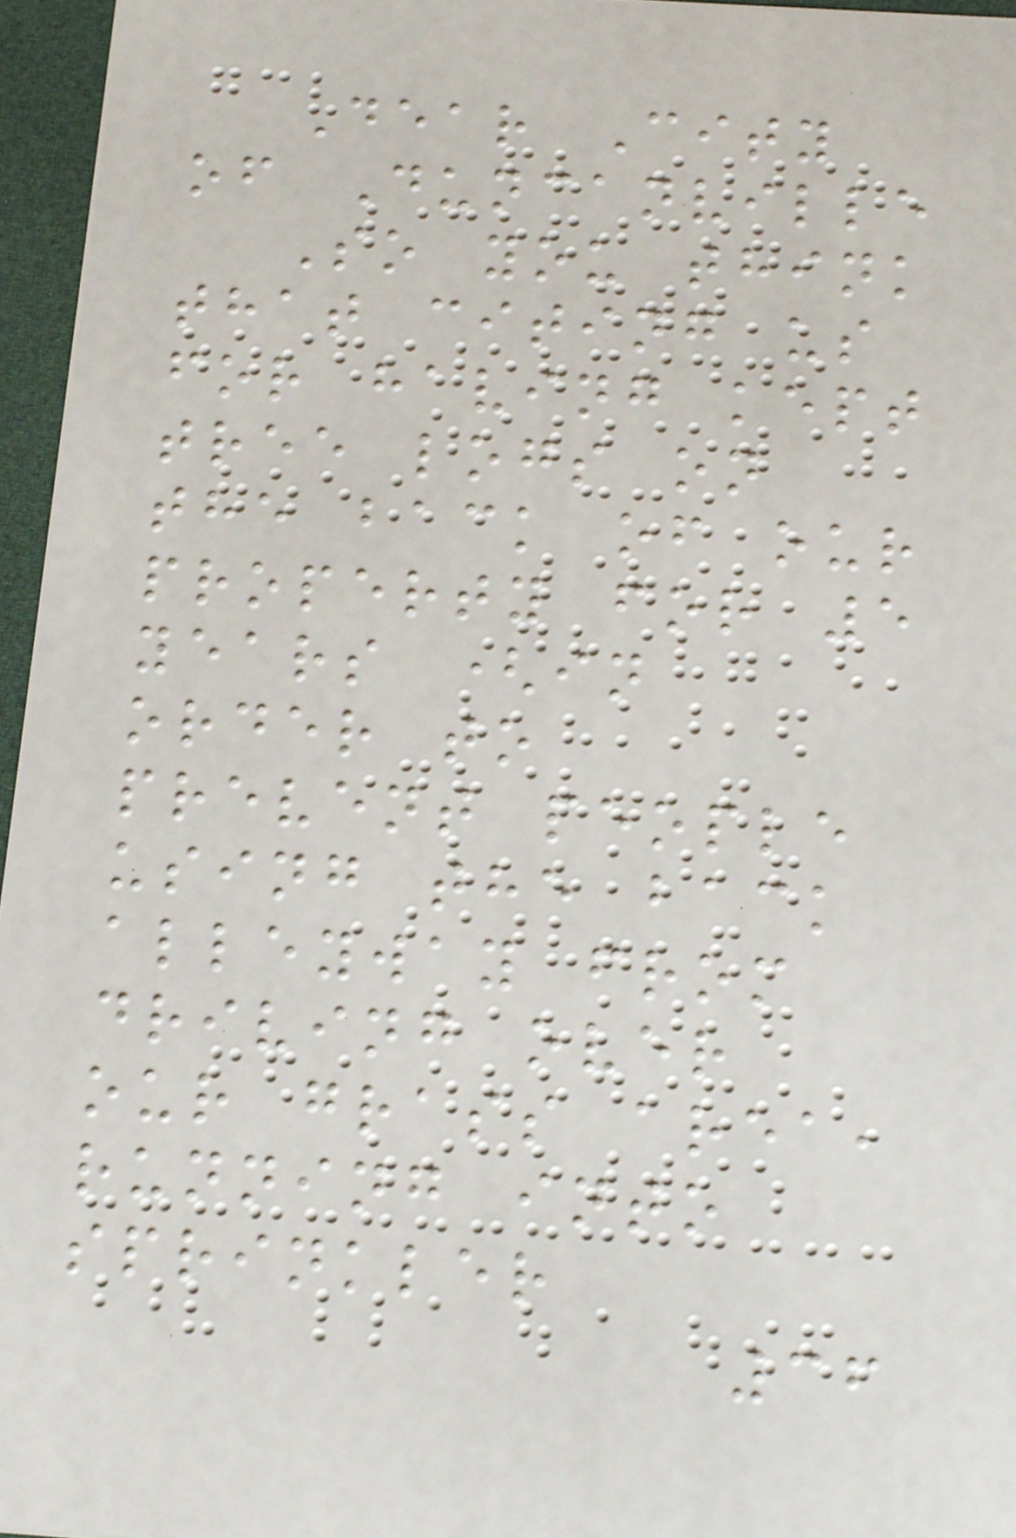Dear City
of Duncanville
So you think
that citing us
for having kept
tree logs on
the back of our
property for 5
years (in
order to
prevent people
using the back
alleyway from
driving over
our grass area,
running into
sprinkler
36
